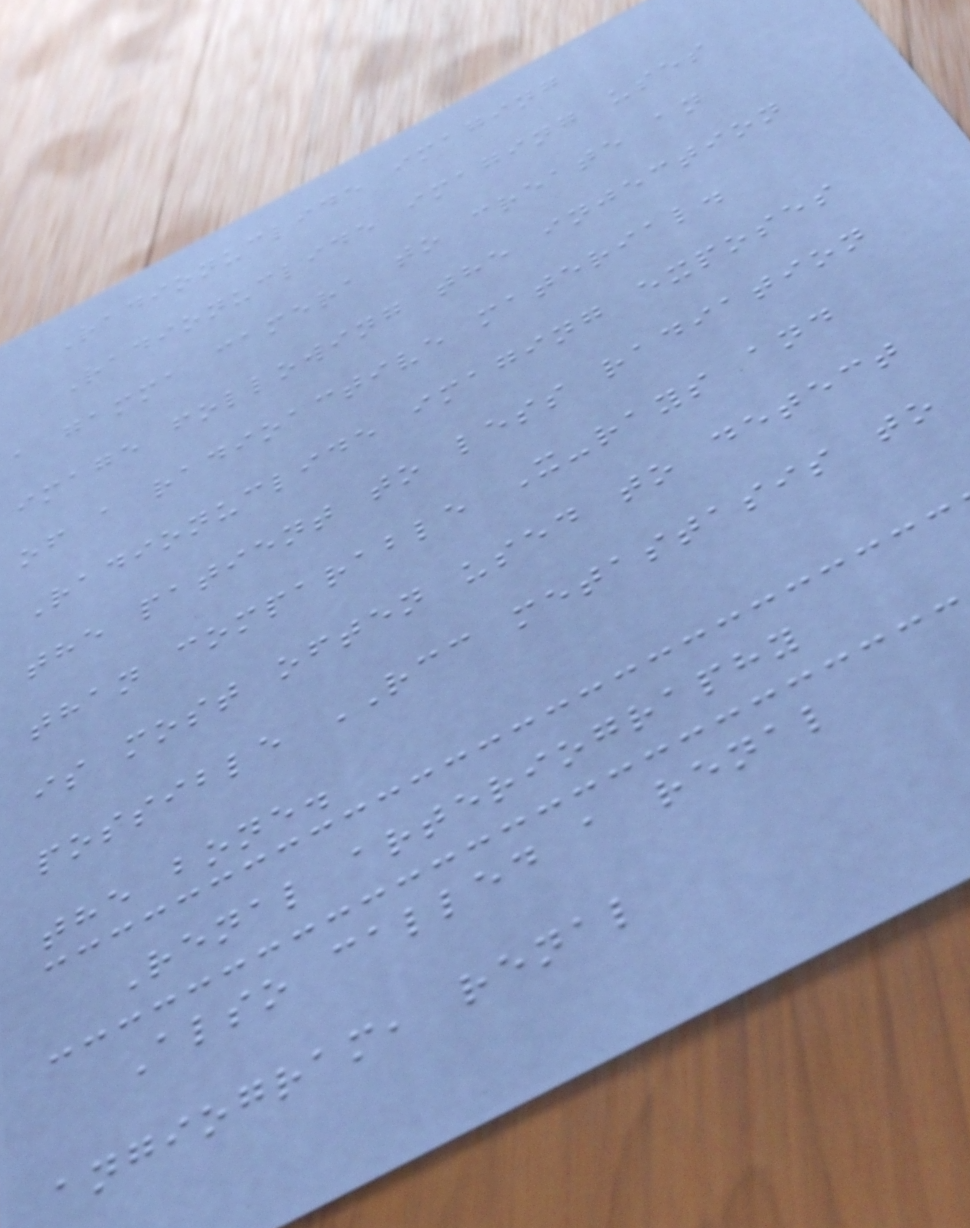Radionuclide imaging
Radionuclide imaging uses
a gamma camera to create an
image following the injection
of a radioactive material.
Radionuclide imaging exposes
the patient to less radiation
than comparable X-rays and
is most often used to detect
possible RCC metastasis to
the bone.
Renal arteriography
Also called a renal
angiogram, renal
